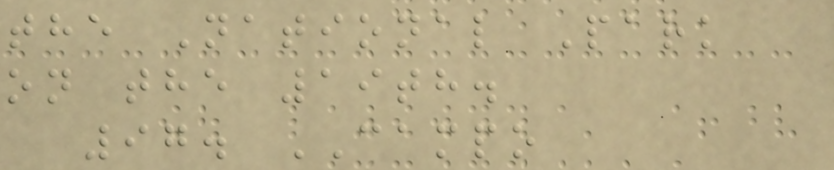the National Park
on the 19th.
97. CAMPO
